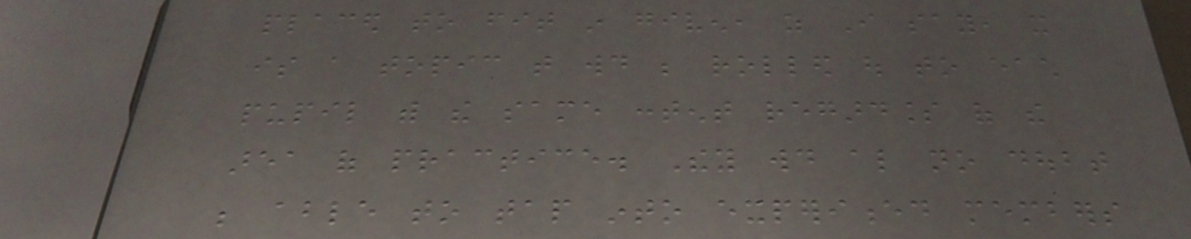placed to fit in given, as I say, it
is a topic that would be rolled out to each
pupil with the same content regardless of the
area of practice. They would also no doubt
be able to tap into experienced members
